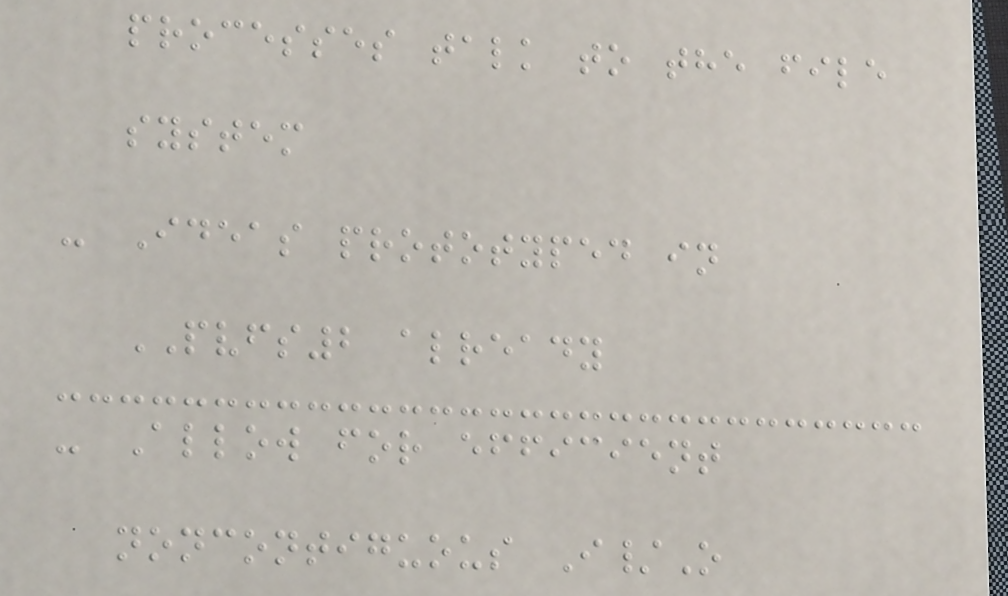processes talk to the file
system
- Ideas prototyped in
PVFS2 already
- Allow for efficient
noncontiguous I/O
